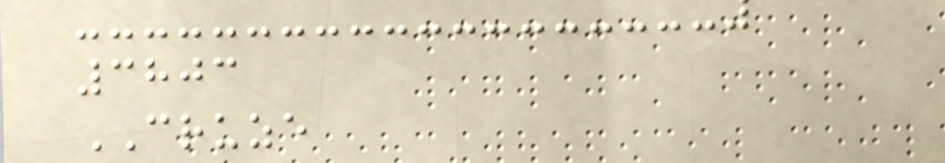3803
CRUZE
